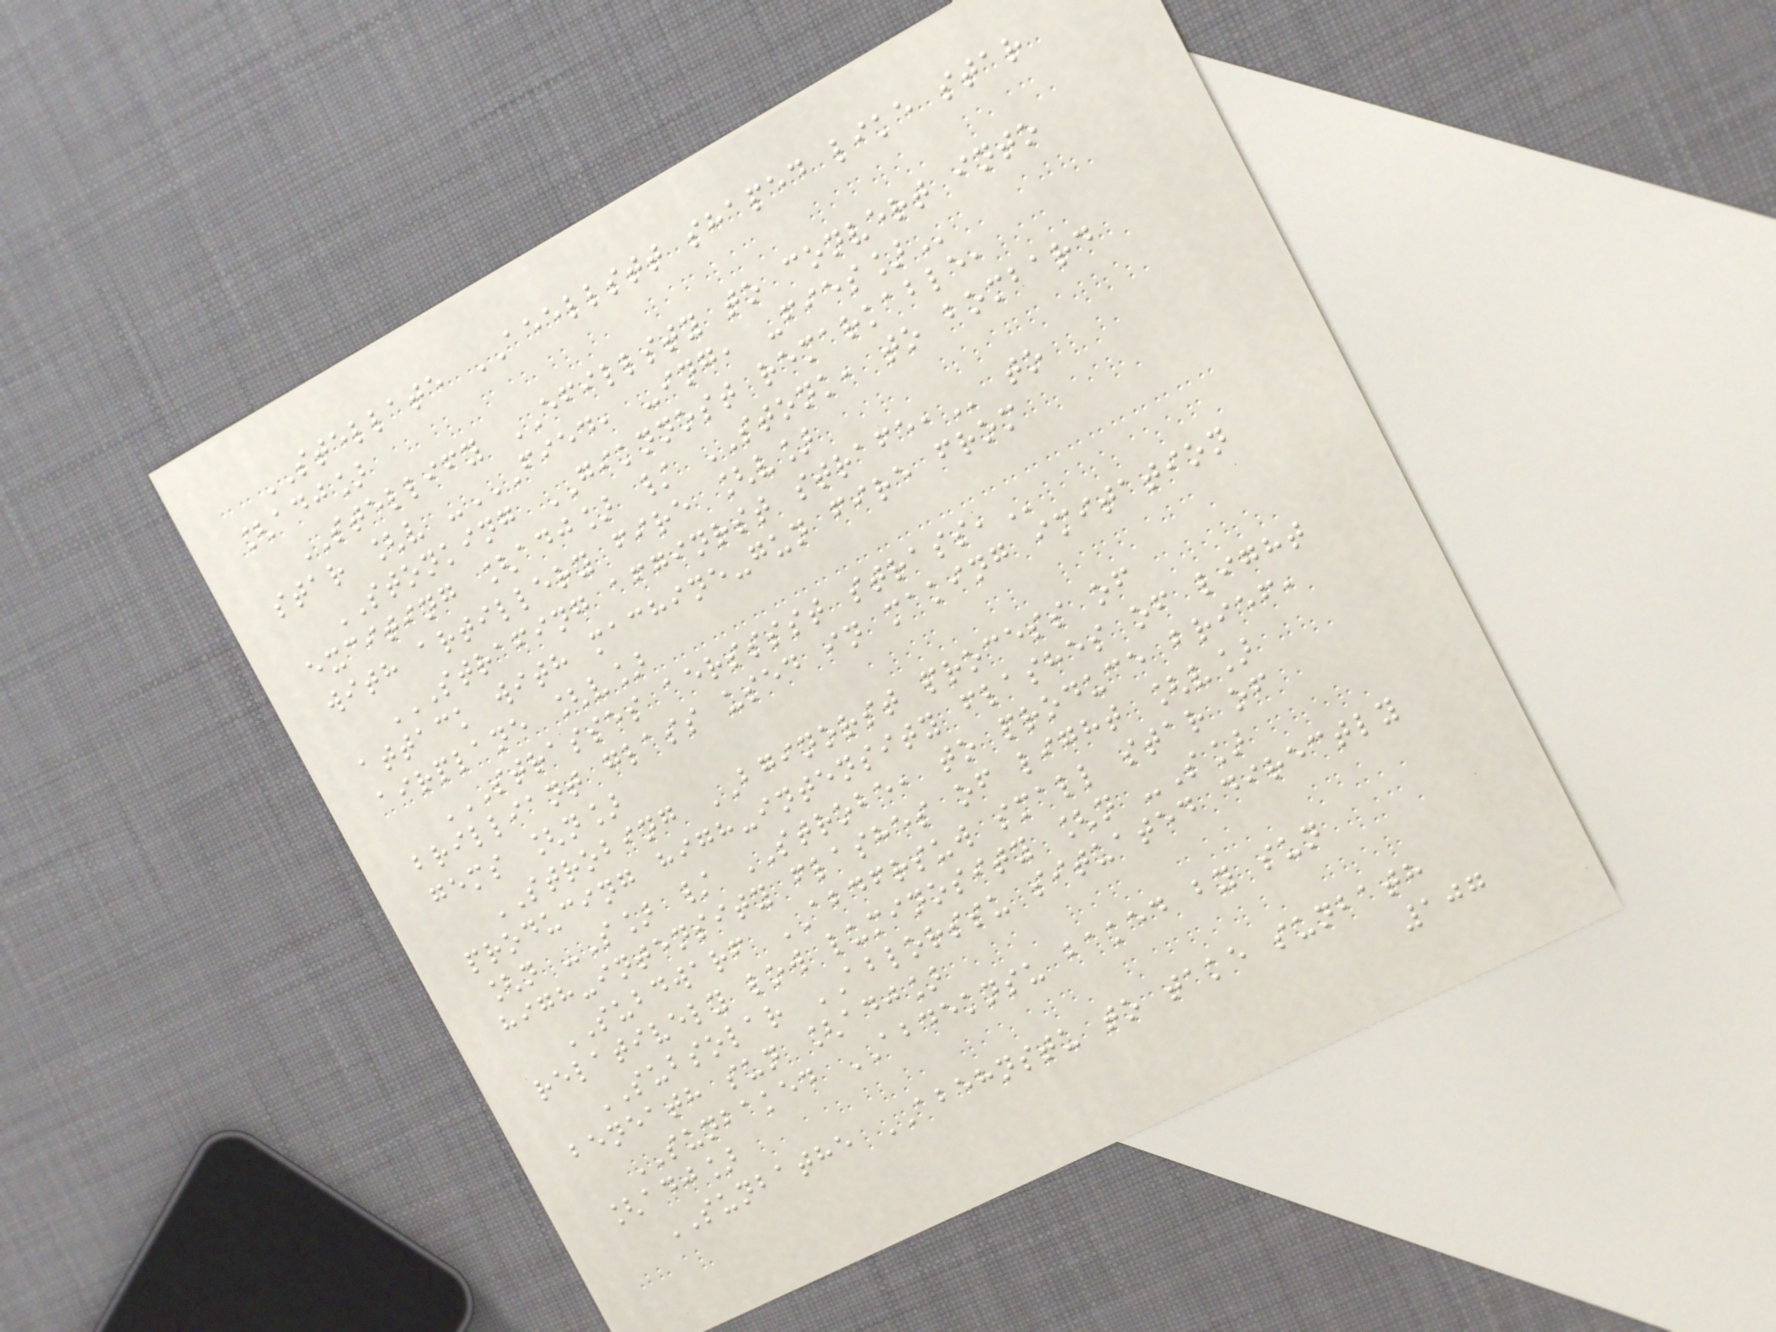STELLATE AEELLSTT shaped like star
[adj]
STELLIFY EFILLSTY to convert into
star [v -FIED, -ING, -FIES]
STONKING GIKNNOST remarkable,
exciting [adj] / STONK, to bombard
with artillery fire [v]
STRAFING AFGINRST STRAFE, to
attack with machine-gun fire from
airplane [v]
STRASSES AERSSSST STRASS,
brilliant glass used in making imitation
gems [n]
STROBING BGINORST process of
producing high-intensity flashes of light
[n -S] / STROBE, to produce brief,
high-intensity flashes of light [v]
SUBDWARF ABDFRSUW small star of
relatively low luminosity [n -S]
SUBSOLAR ABLORSSU situated directly
beneath sun [adj]
SUNBAKED ABDEKNSU baked by sun
[adj]
SUNBATHE ABEHNSTU to take sunbath
107
